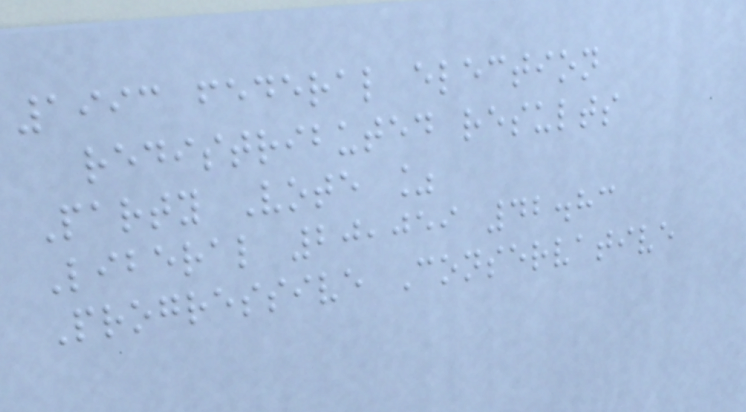1993 federal election
redistributed results
Party Vote %
Liberal 20,059 42.83
Progressive Conservative
